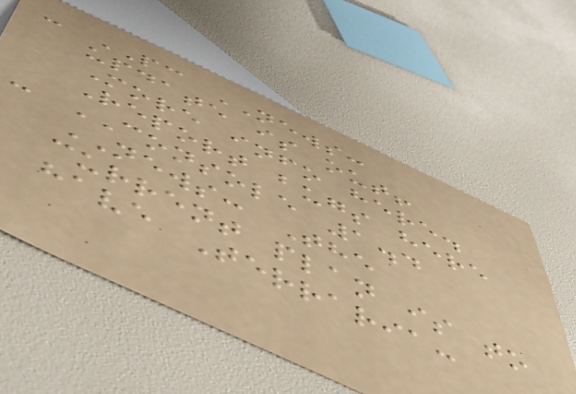- PC NEWS:
update is out!
More info here.
Report bugs here
- CONSOLE 1.4
NEWS: The
current plan is to
have Terraria:
